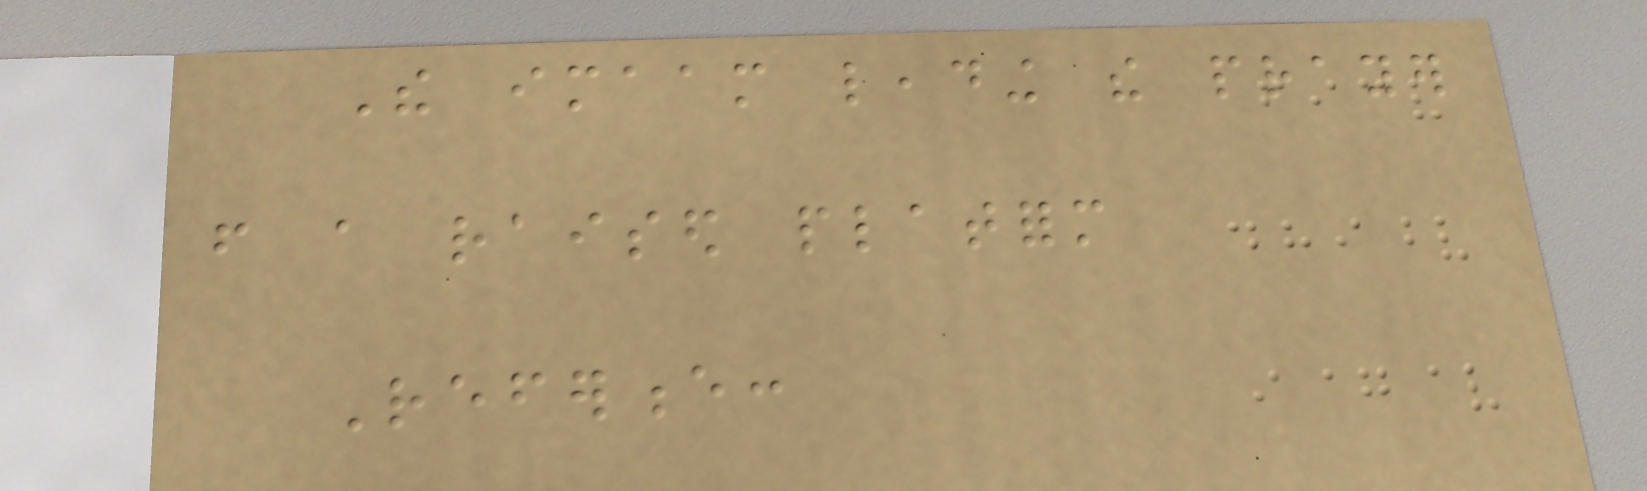The imaam leading the prayer
from a raised platform
Reference:
